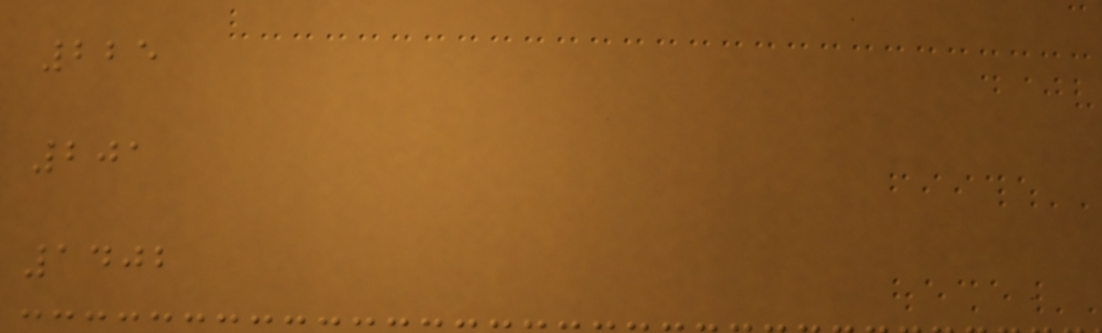225
201
1402
